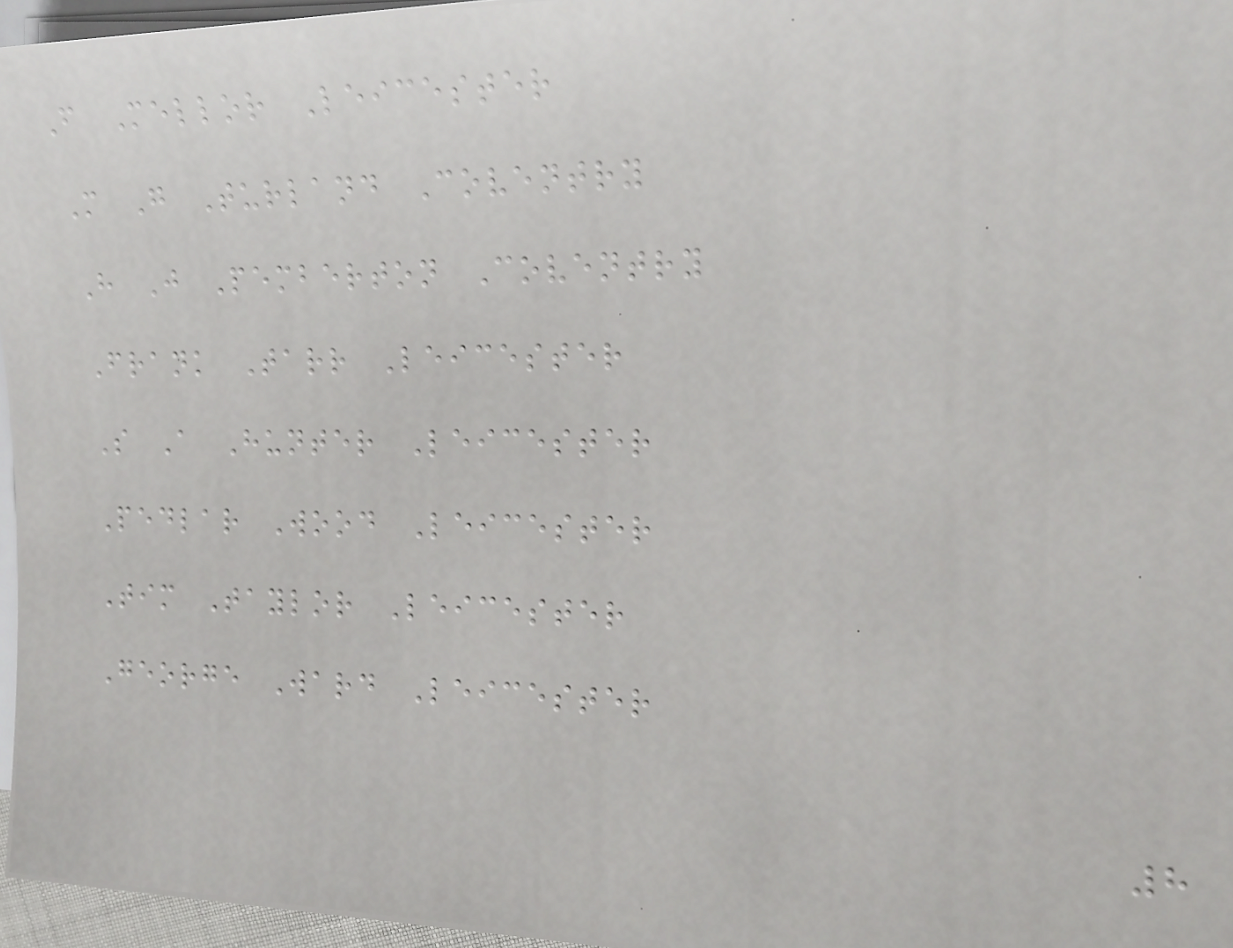F Mellor Leicester
M G Turland Coventry
H J Pemberton Coventry
Frank Tarr Leicester
S A Hunter Leicester
Pedlar Wood Leicester
Tim Taylor Leicester
George Ward Leicester
8
